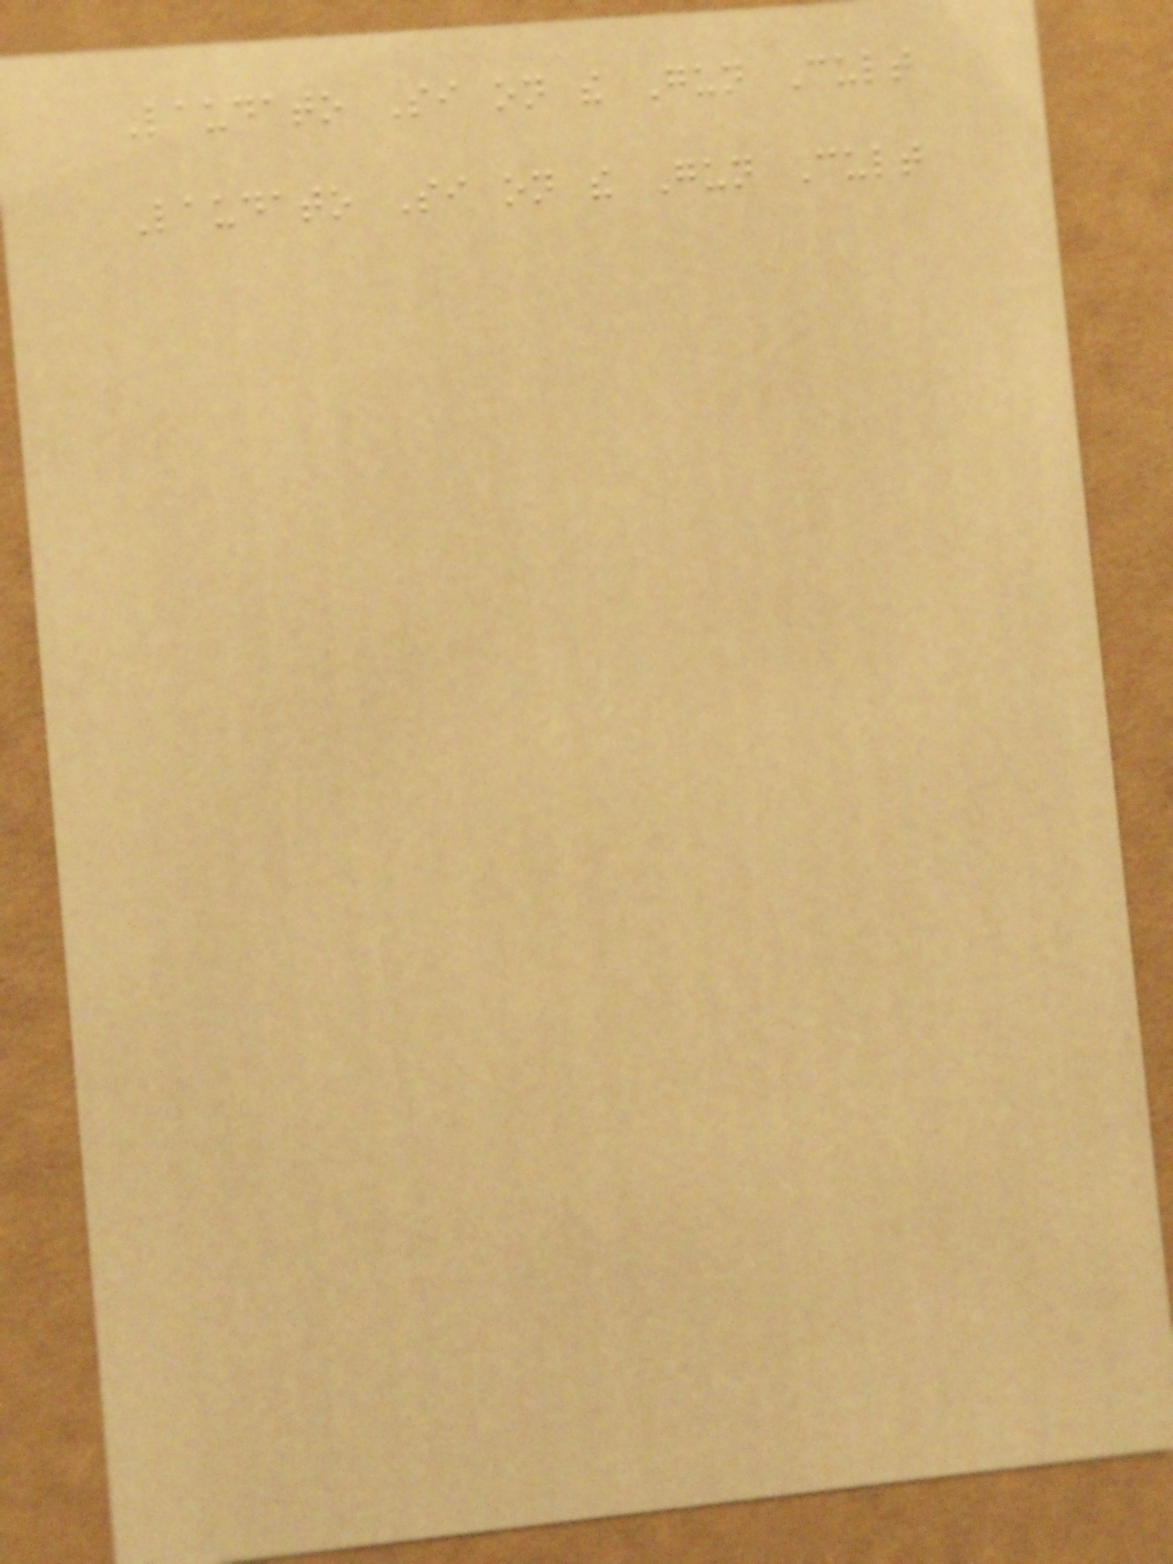Laudato Si on the Gun Cult
Laudato Si on the Gun Cult
